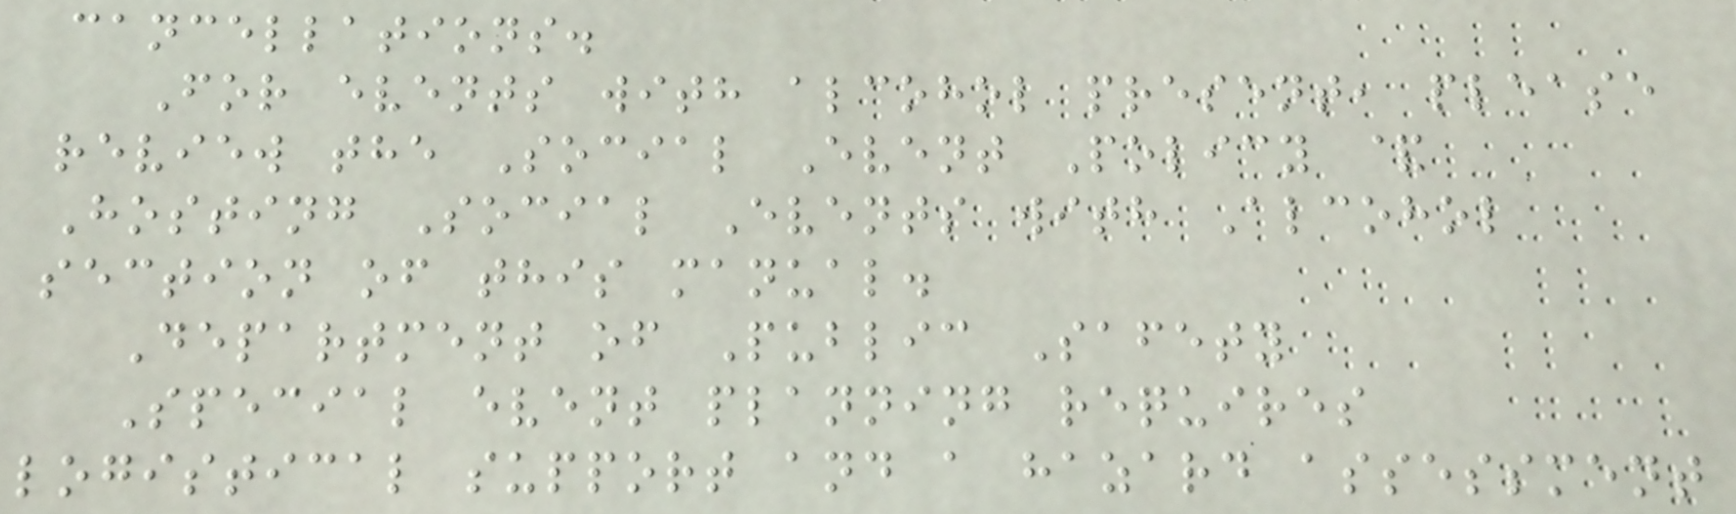cancellations.
For events with alcohol present, please
review the Social Event Policy &
Hosting Social Events with Alcohol
section of this manual.
Department of Public Safety
Special event planning requires
logistical support and a hazard assessment
